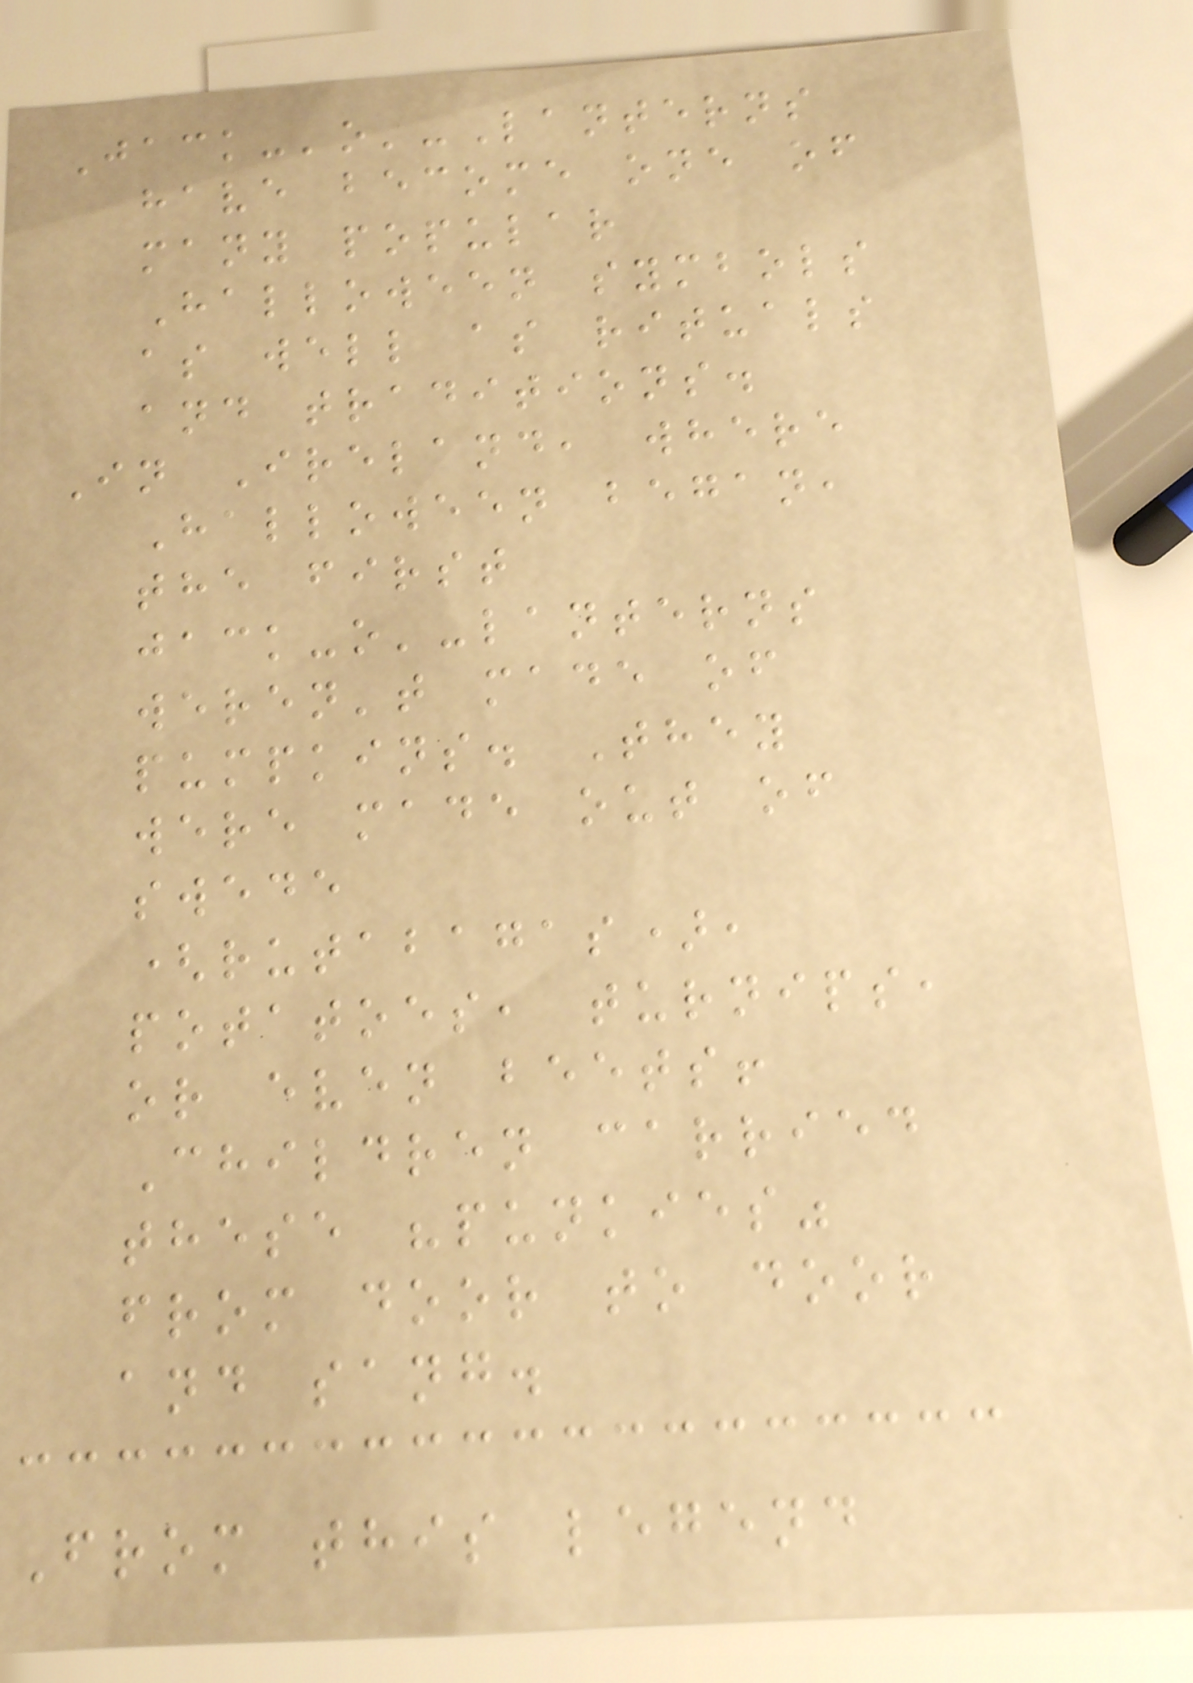Jack-'o'-Lanterns
have become one of
many popular
Halloween symbols
as well as rituals
and traditions.
In Ireland, where
Halloween began,
the first
jack-o'-lanterns
weren't made of
pumpkins. They
were made out of
swede
(rutabagas),
potatoes, turnips,
or even beets!
Children carried
these "punkies"
from door to door
and sang.
From this legend
